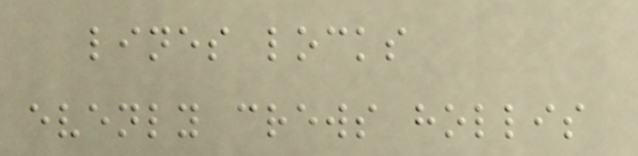lines locks
evenly crews hollis
